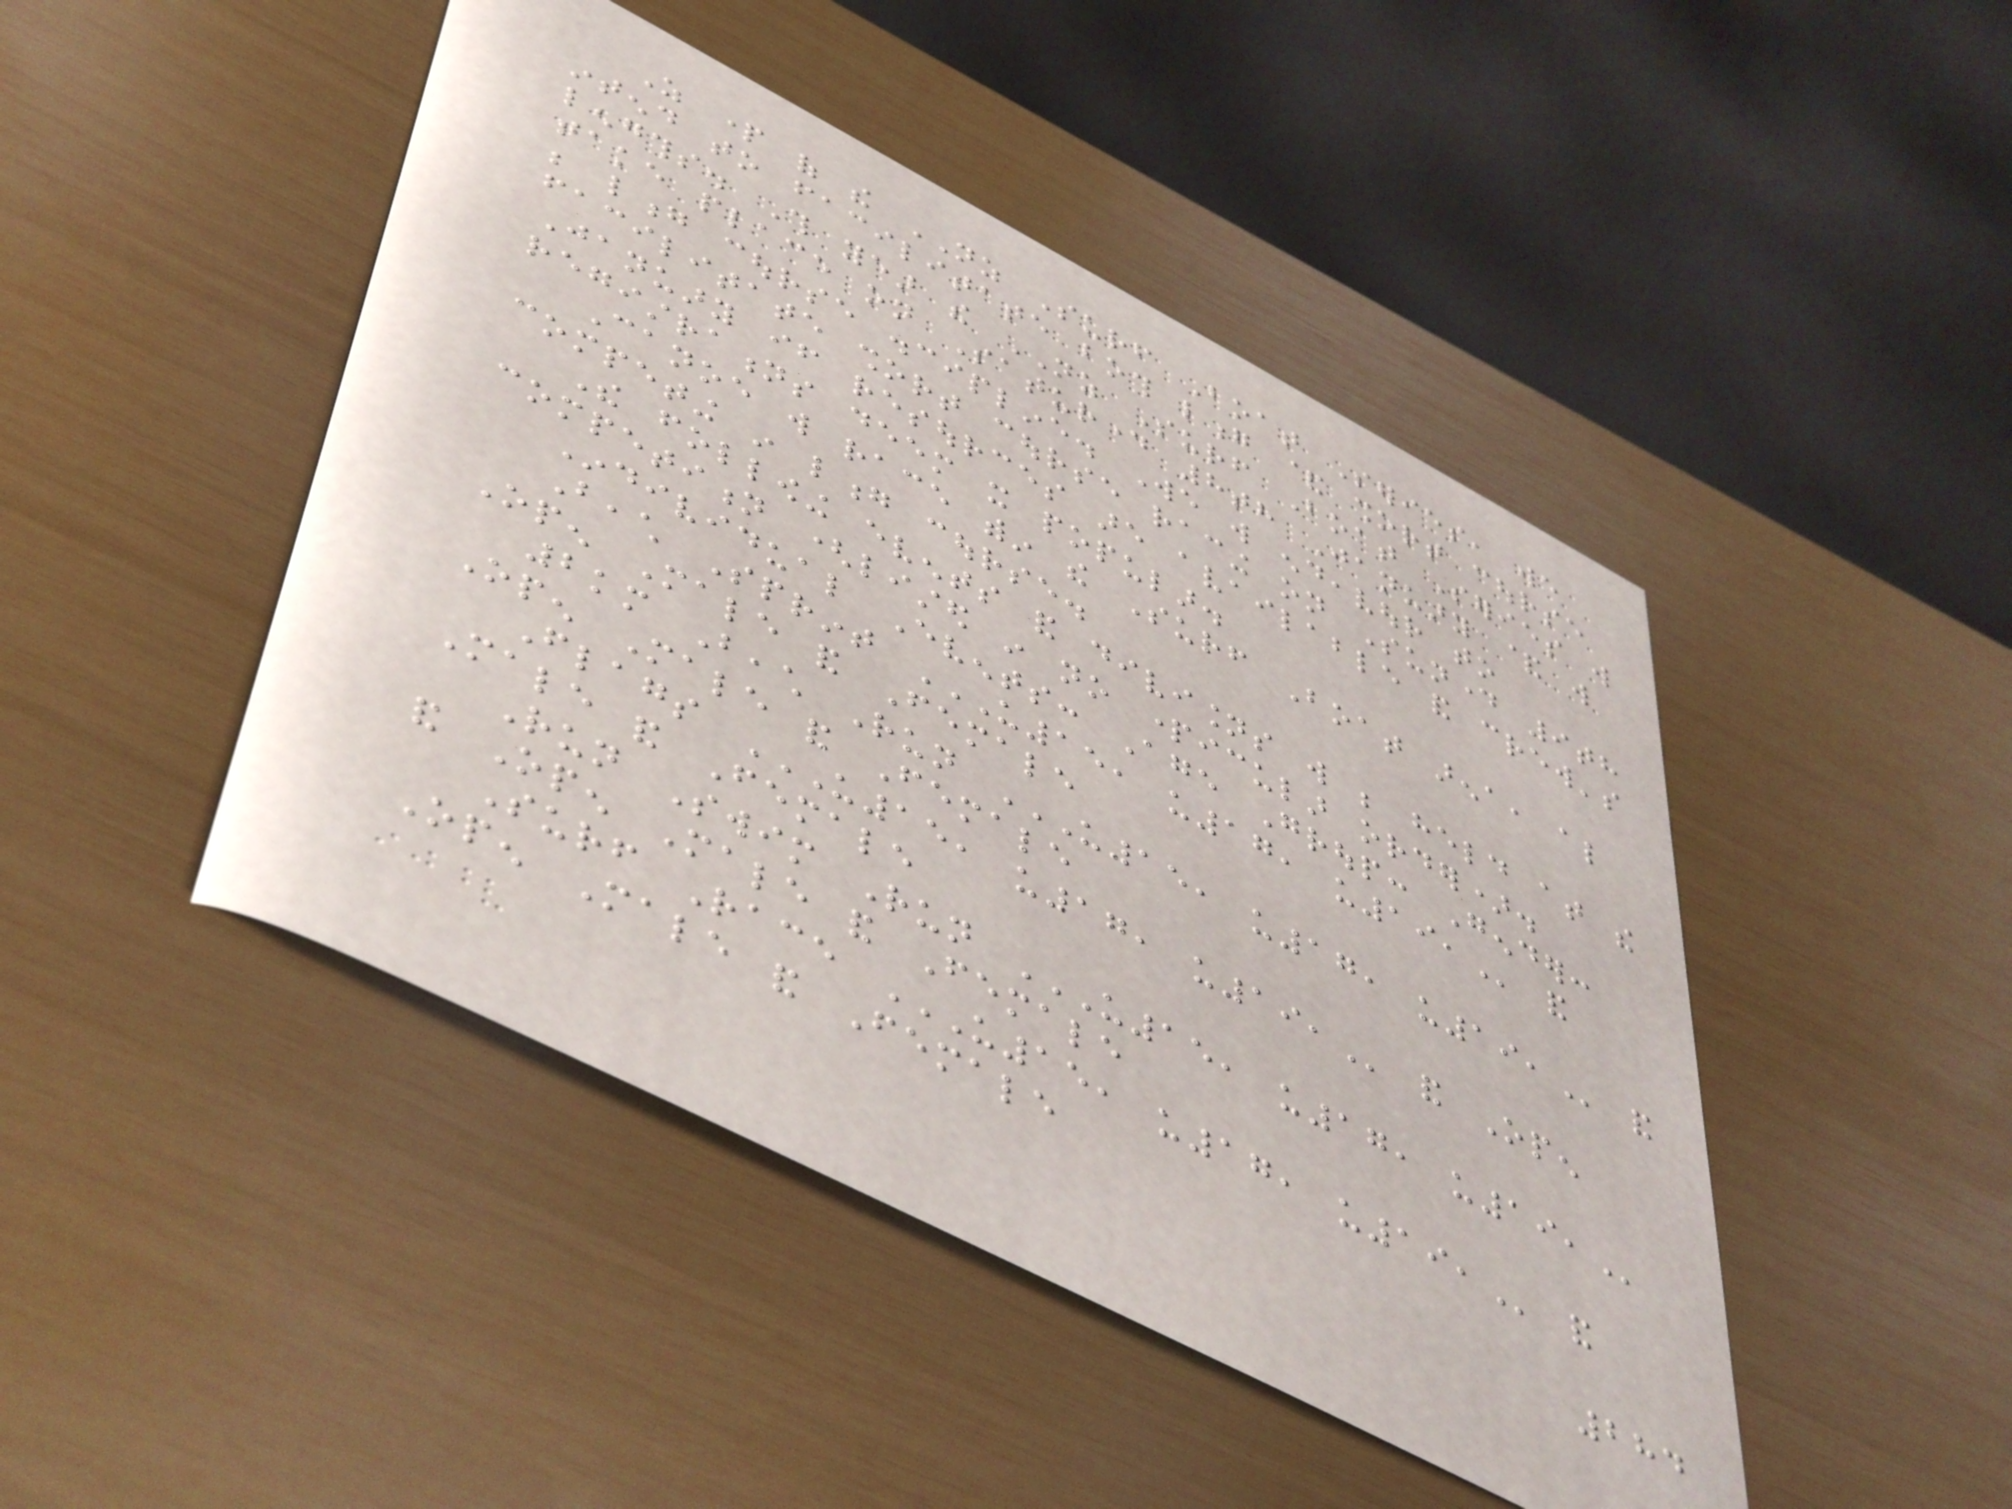As part of the NZ Surf Boat Series, we
intend to facilitate both long & short course
lengths. This year the NZ Surf Boat Series will
take place on Saturday 8th January & will
be long course discipline. We will endeavour to
facilitate short course racing on Sunday 9th
January if resources are available and crew's
registrations deem it popular.
Canoe will race within the Surf Boat arena, also
competing in long course.
The following events and divisions will be held at the
competition (listed in no particular order).
Individual Events: Age Group: Gender:
Beach Sprint U15, U17, U19, and
Open Male and Female
2km Beach Run U15, U17, U19, and
Open Male and Female
Flags U15, U17, U19, and Open
Male and Female
Run Swim Run U15, U17, U19,
and Open Male and Female
Surf Race U15, U17, U19, and
Open Male and Female
284
